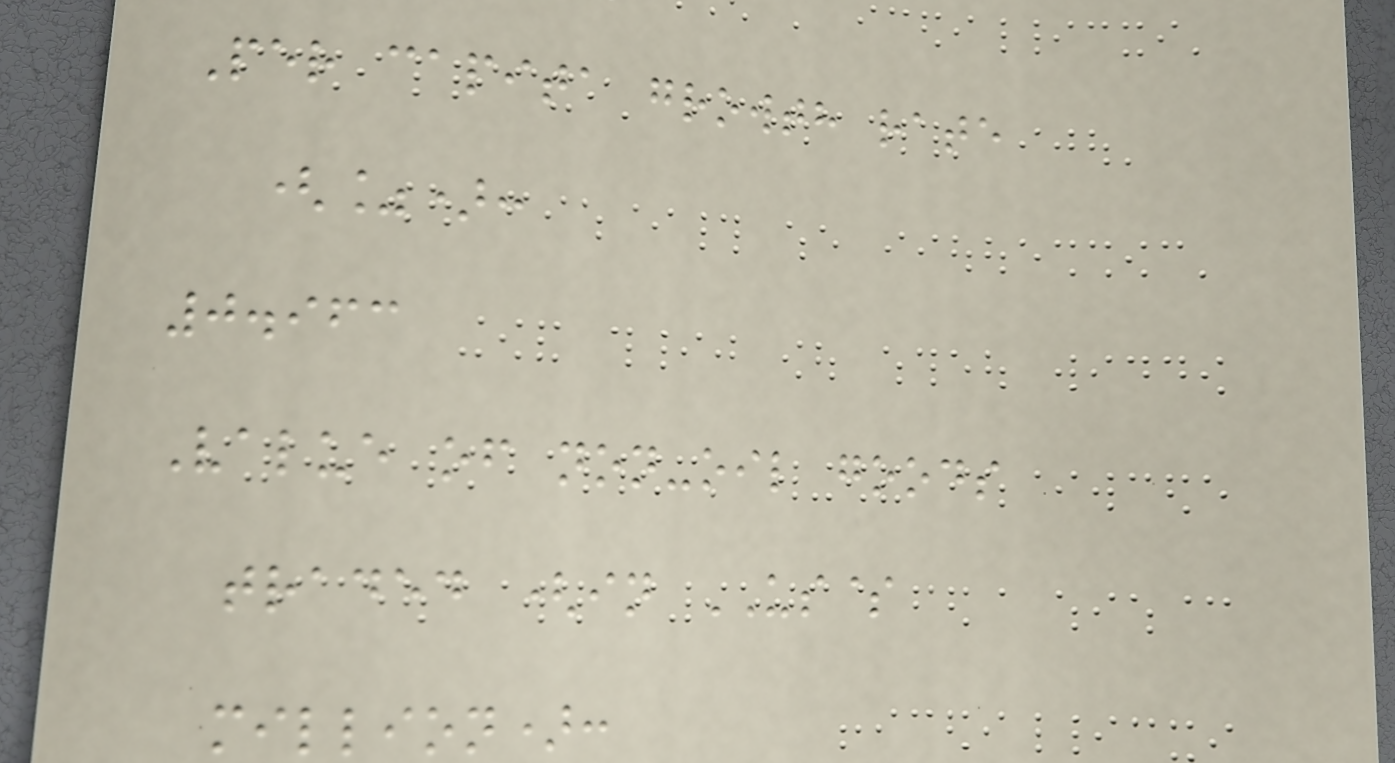Per capita growth rate
(%):
0.963
Value of non-oil goods
traded (in US$
million):
